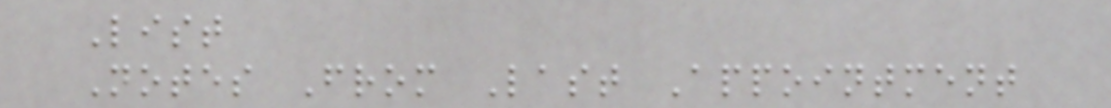List
Notes From Last Appointment
